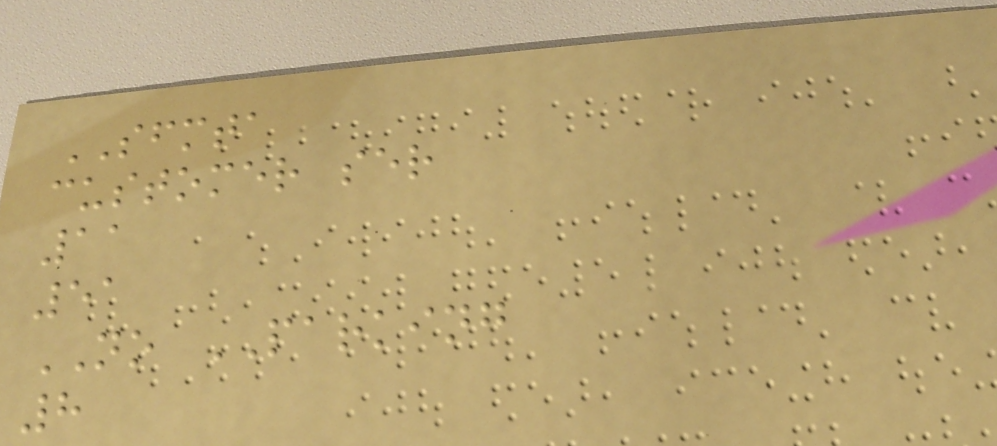SFMTA
customer ser
11
51
NO PARKING
8
